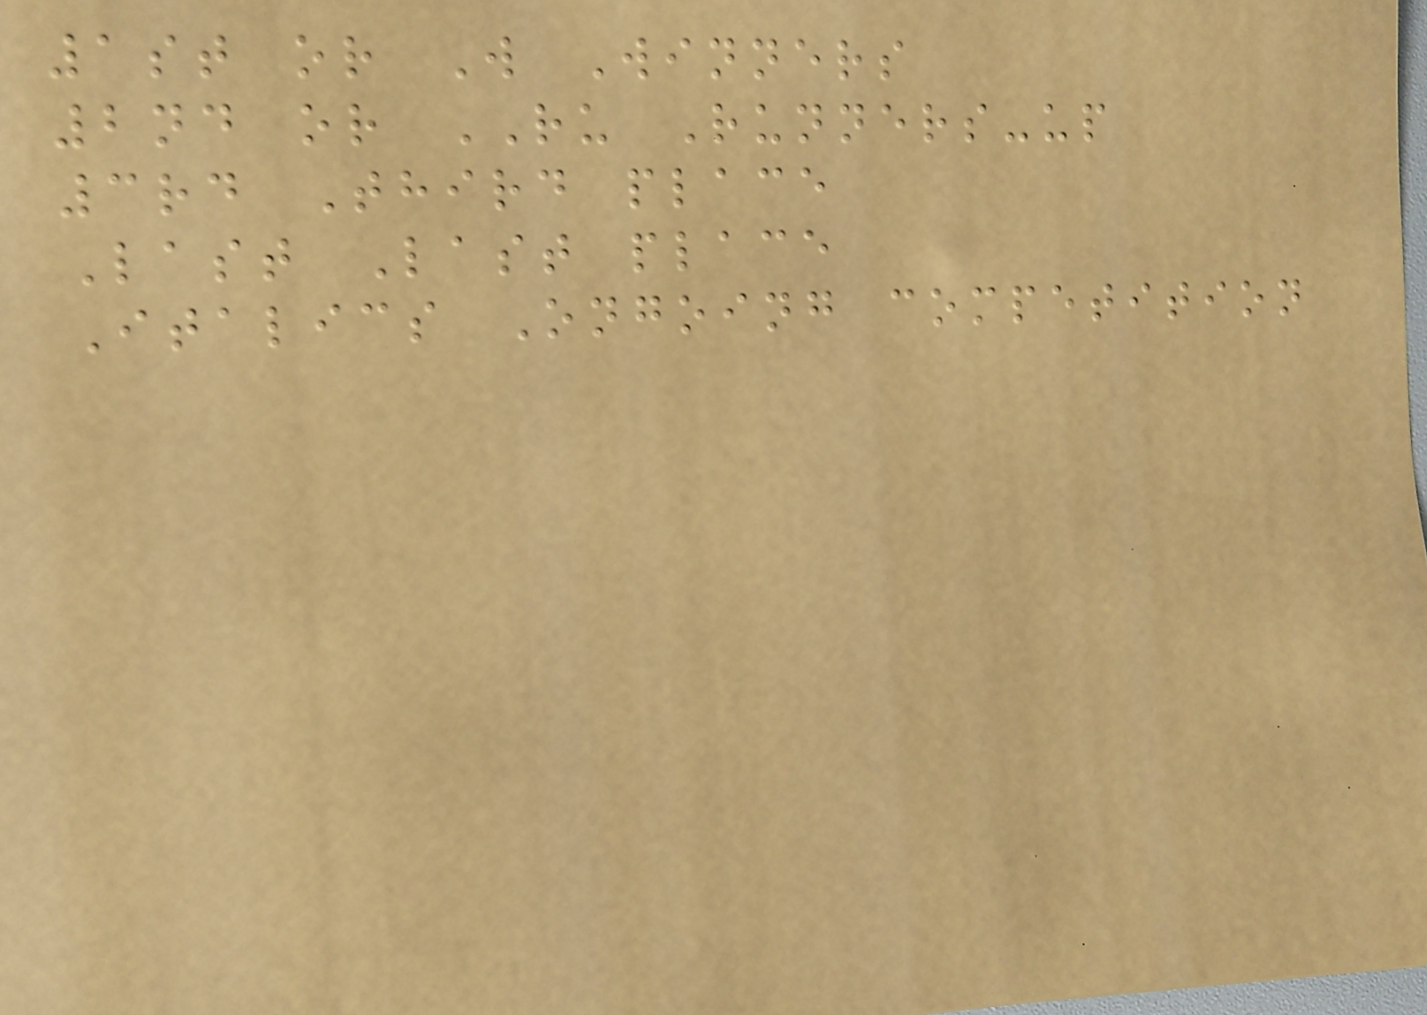1st or W Winners
2nd or RU Runners-up
3rd Third place
Last Last place
Italics Ongoing competition
